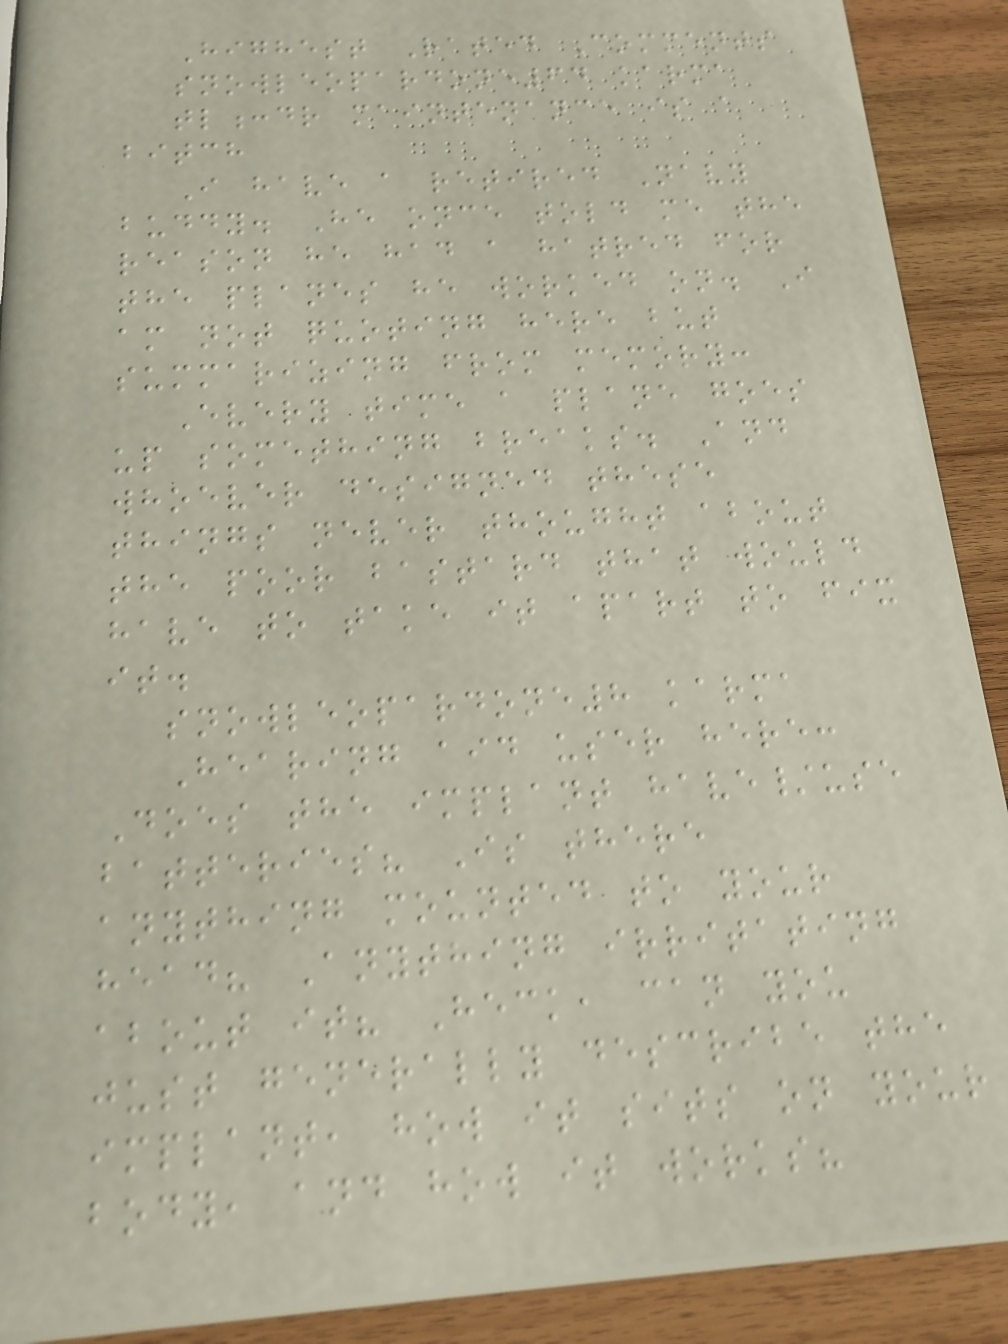Highest Rated Comments
snowleopardone64 karma
tl:dr maintenance is a
bitch
I have a retired Navy
buddy. He once told me the
reason he had a hatred for
the planes he worked on. I
am not quoting here but
summarizing from memory:
Every time a plane goes
up something breaks. And
whoever designed these
things never thought about
the poor bastard that would
have to take it apart to fix
it.
snowleopardone8 karma
Hearing aid user here:
Does the implant have/use
batteries? Is there
anything mounted to your
head? Anything irritating
about it? Heck, can you
just generally describe the
implant, how it sits on your
body, and how it works?
